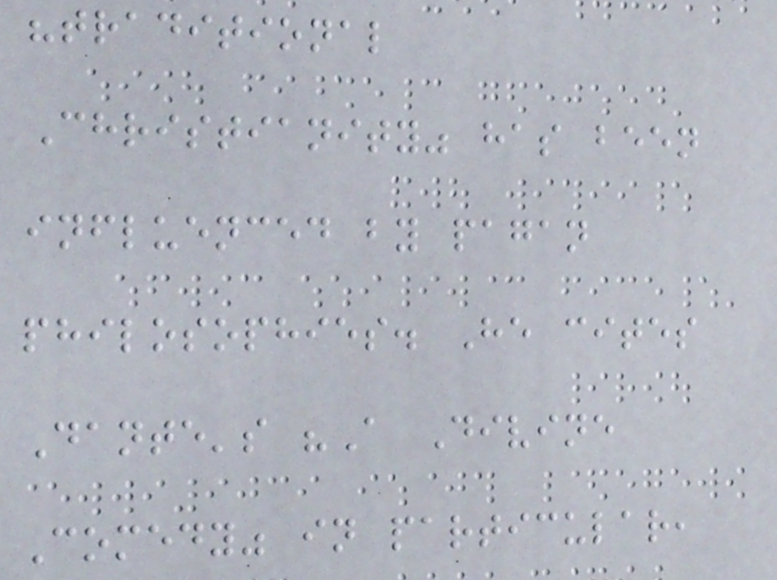"traditional
Christianity" has been
influenced by pagan
philosophies. He cites
Dante's "A Divine
Comedy" in particular,
